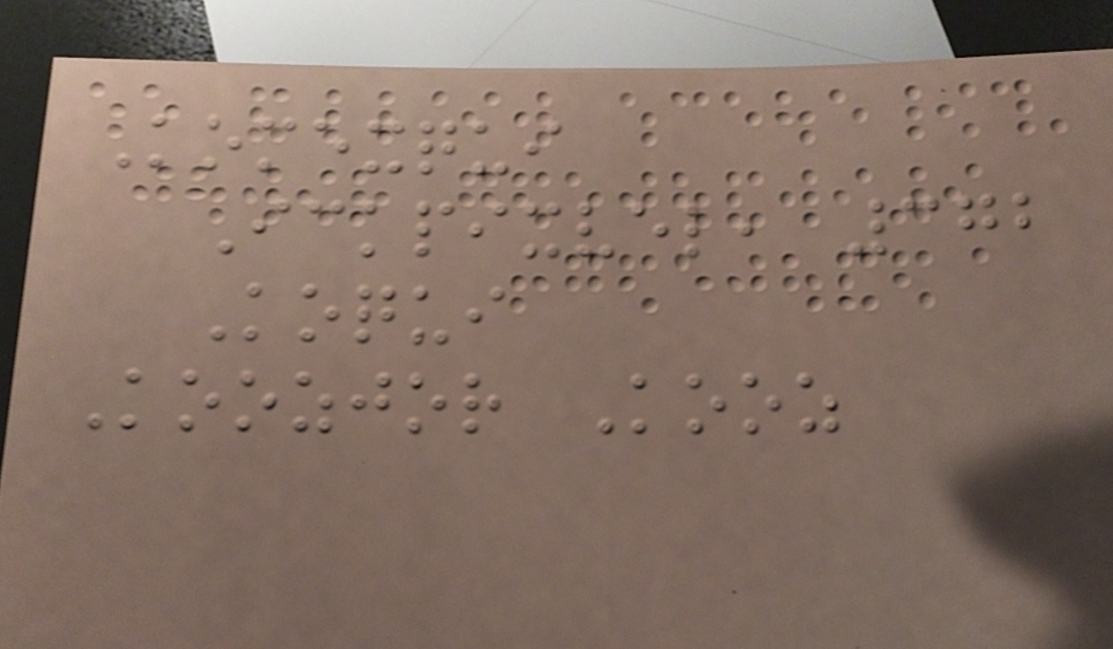Komexqui
Ickpixvel, 372
Koqui
Koozjor Kooz
